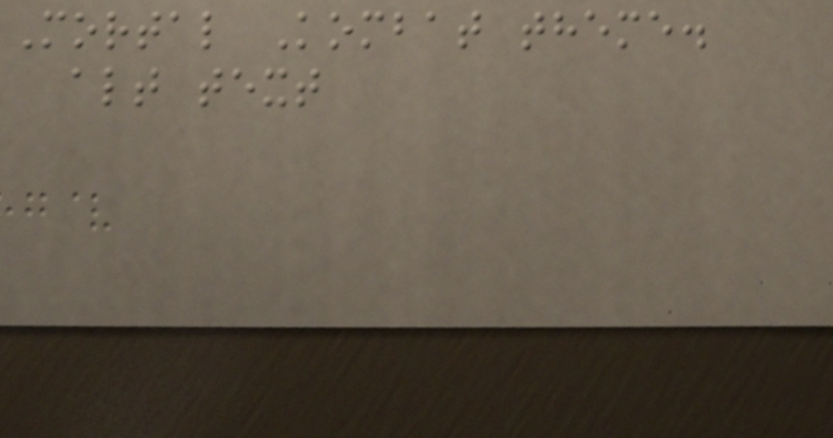Mortal Kombat theme.
alt text
